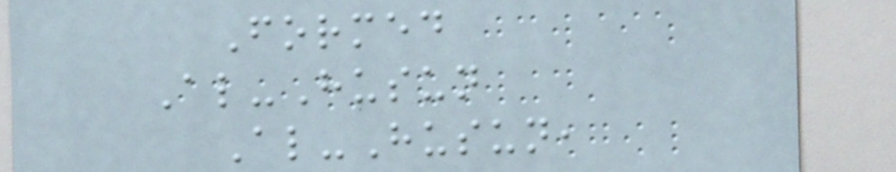Formed
Al-Husun
Al-Husun,
